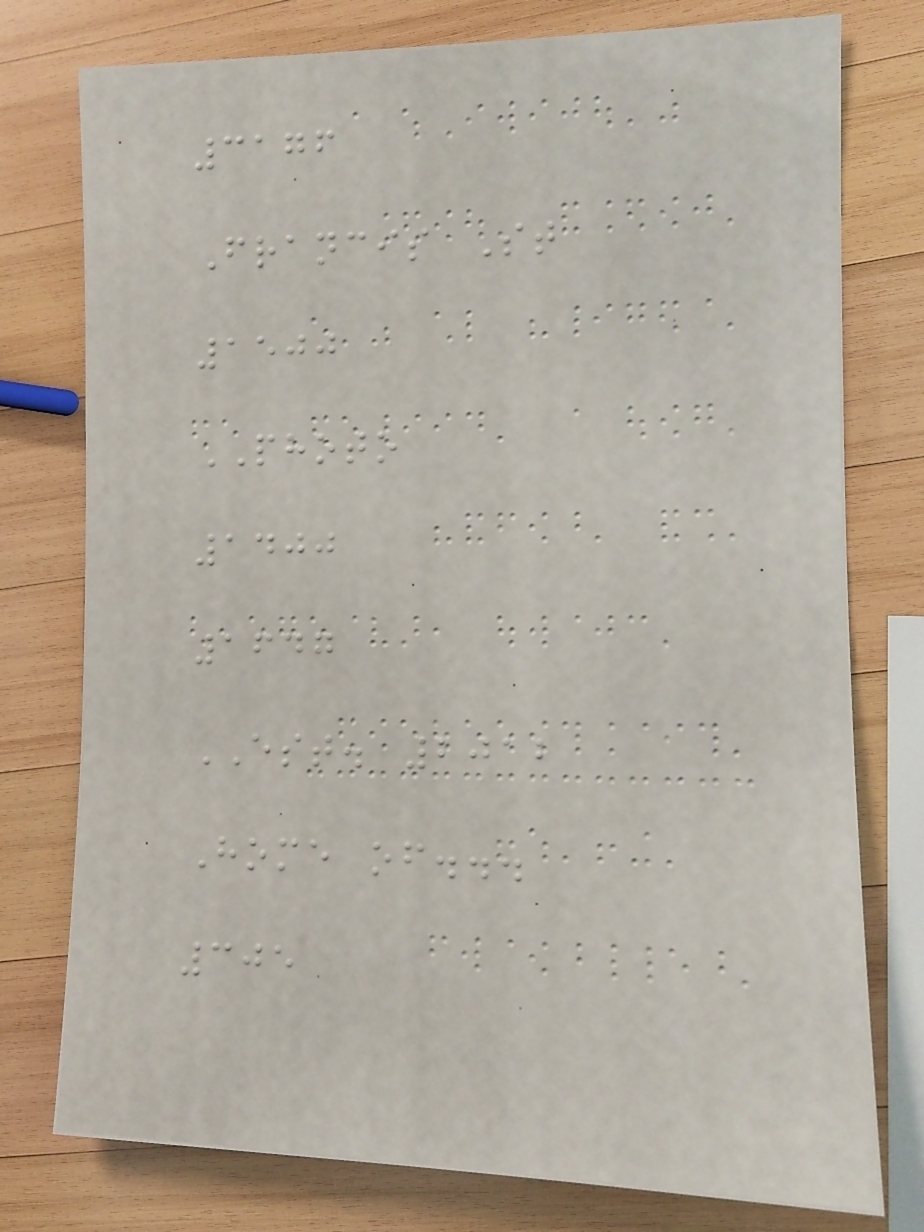3176
Francis St
1500
PHOTO
1400
1647
EST. 2012
Home of...
305
